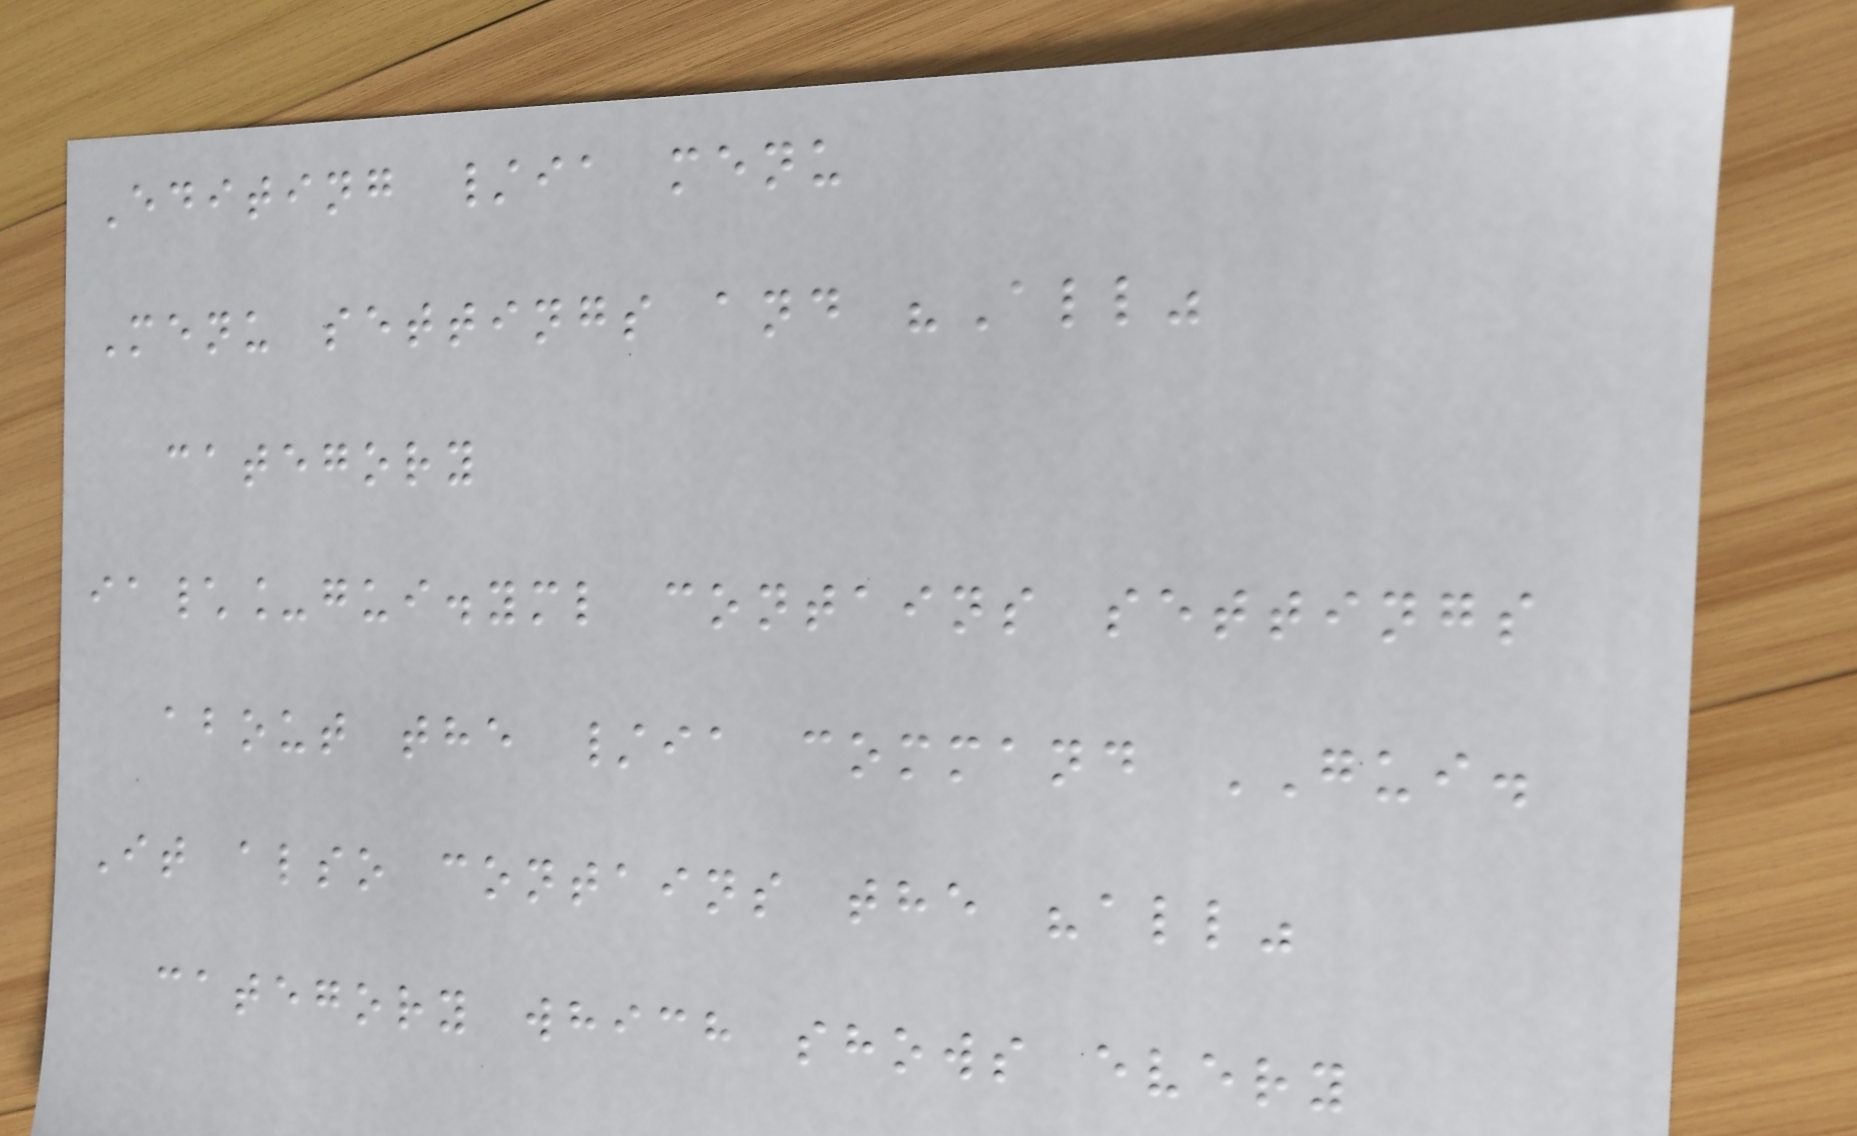Editing /ia menu
Menu settings and "All"
category
ia\_gui.yml contains settings
about the /ia command GUI.
It also contains the "all"
category which shows every
